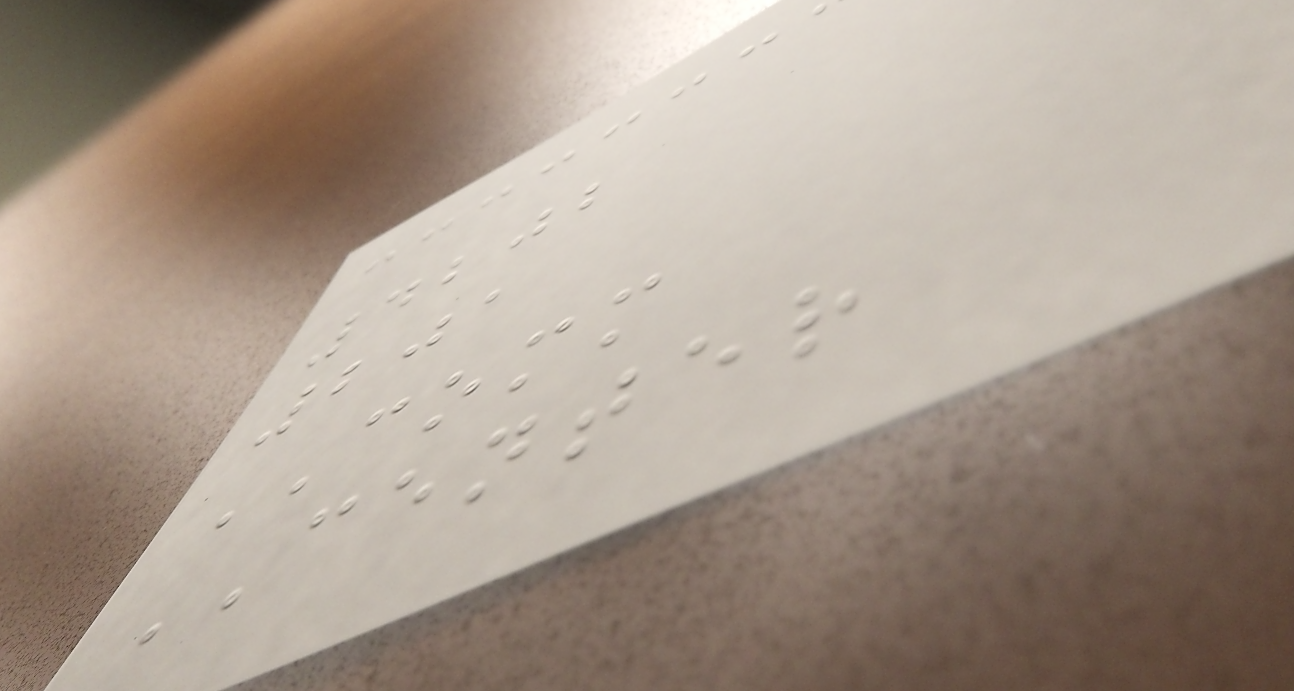4202
201
COMM
CENTER
